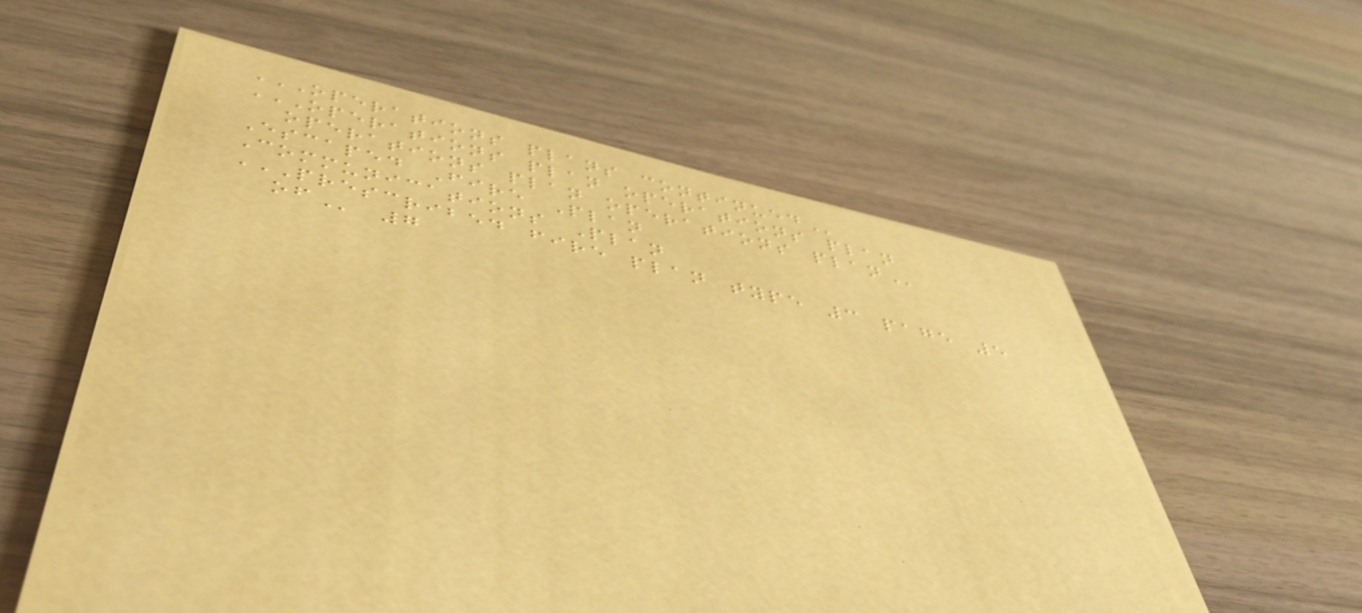OPERATIONS PLANS CONTINUED
OPERATIONS PLAN OPERATIONS PLAN
OPERATIONS PLAN OPERATIONS PLAN
Escaped Fire Plan
Communications Plan
PRESCRIBED FIRE PLAN TYPE 3 PAGE 5
OF 7
